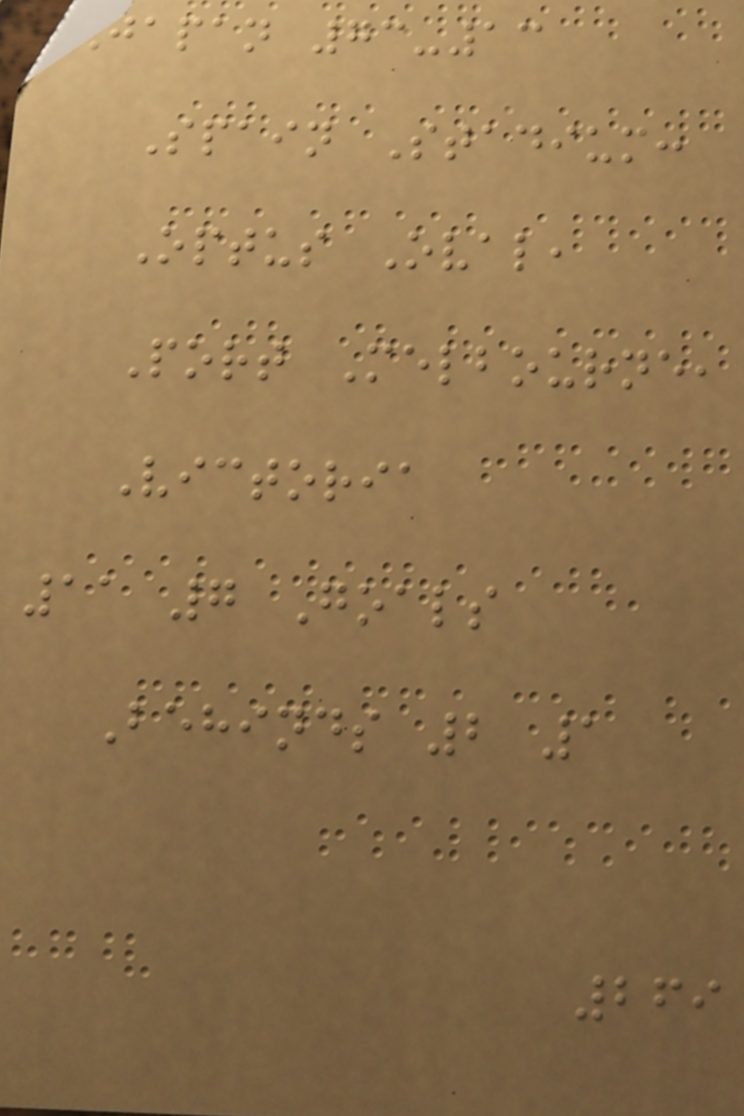Japan 73-13
Spain Stadium:
Optus Oval,
Port Melbourne,
Victoria
11 7 Goals
Behinds 2 1
269
